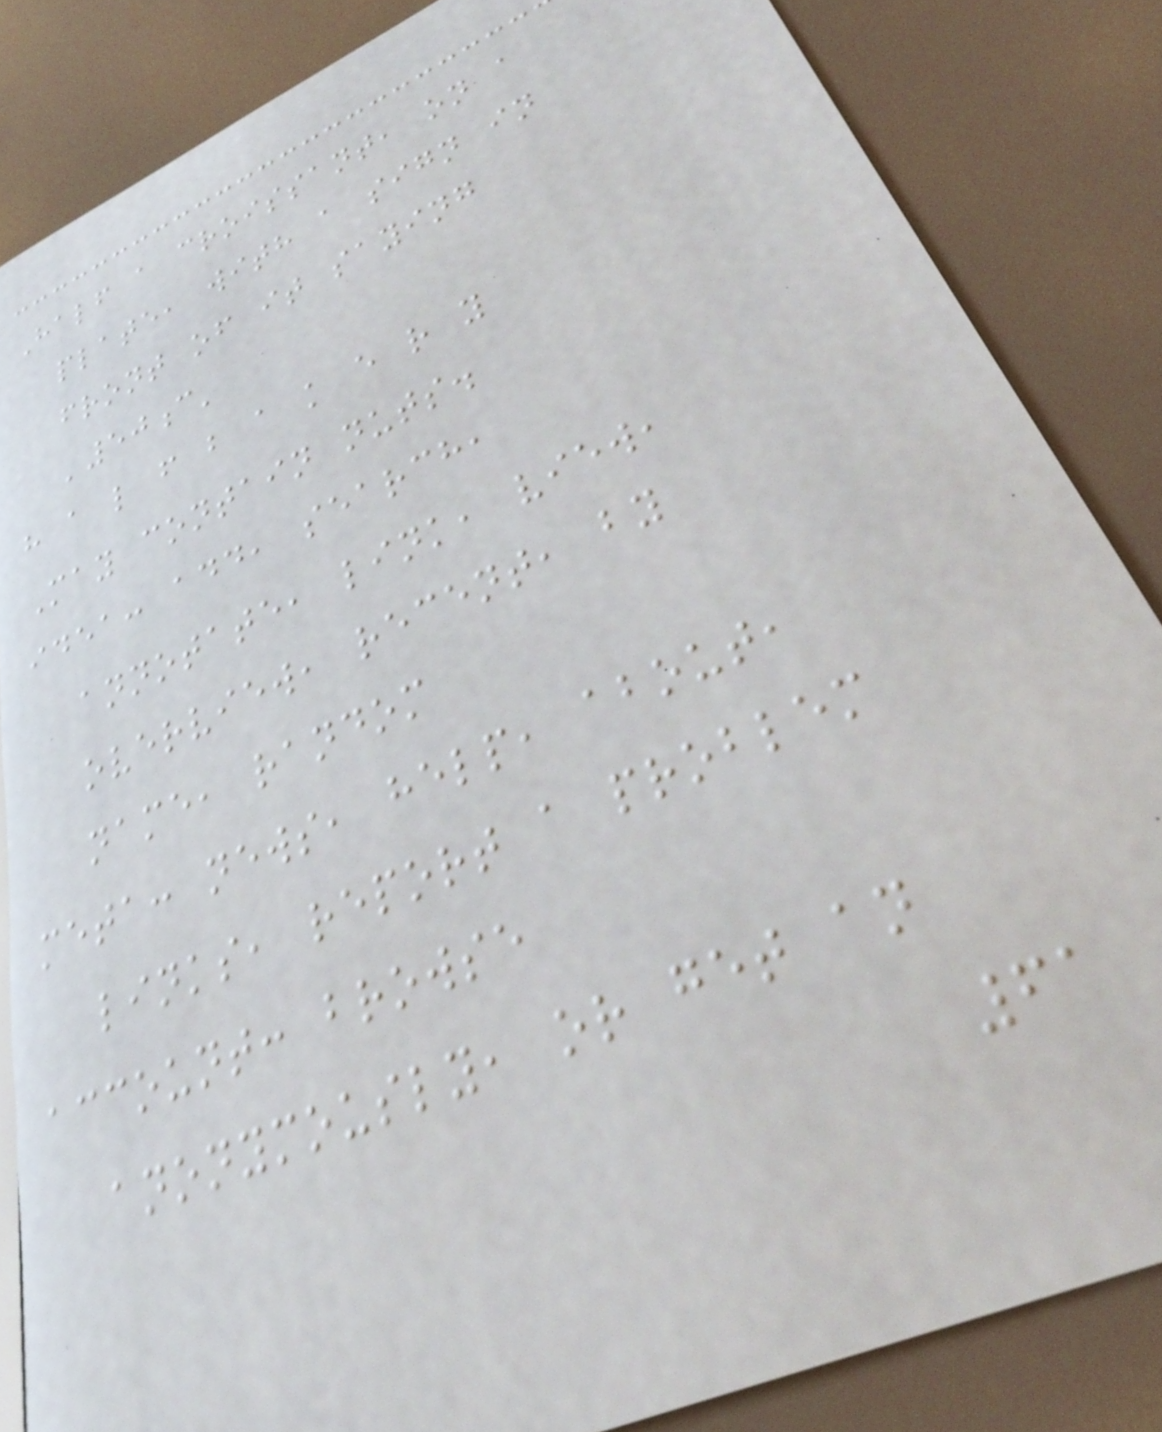Half a croissant, on a
plate, with a sign in
front of it saying
'50c'
h a l f b a k e r y
May contain nuts.
idea: add, search,
annotate, link, view,
overview, recent, by
name, random
meta: news, help, about,
links, report a problem
account: browse
anonymously, or get an
61
